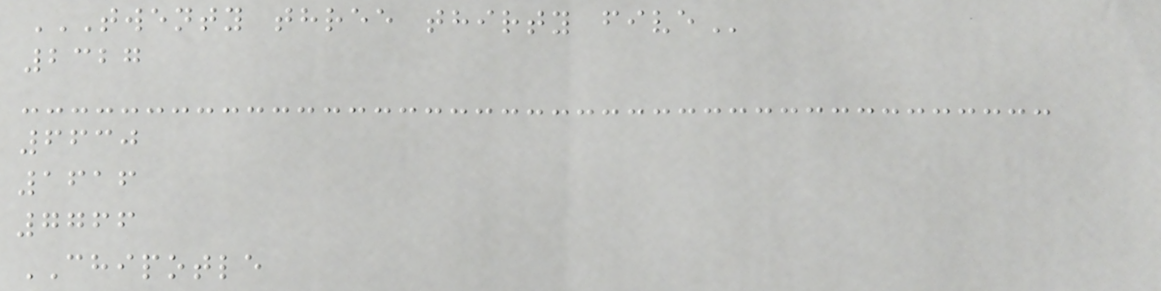TWENTY THREE THIRTY FIVE
2327
6630
1616
7766
CHIPOTLE
